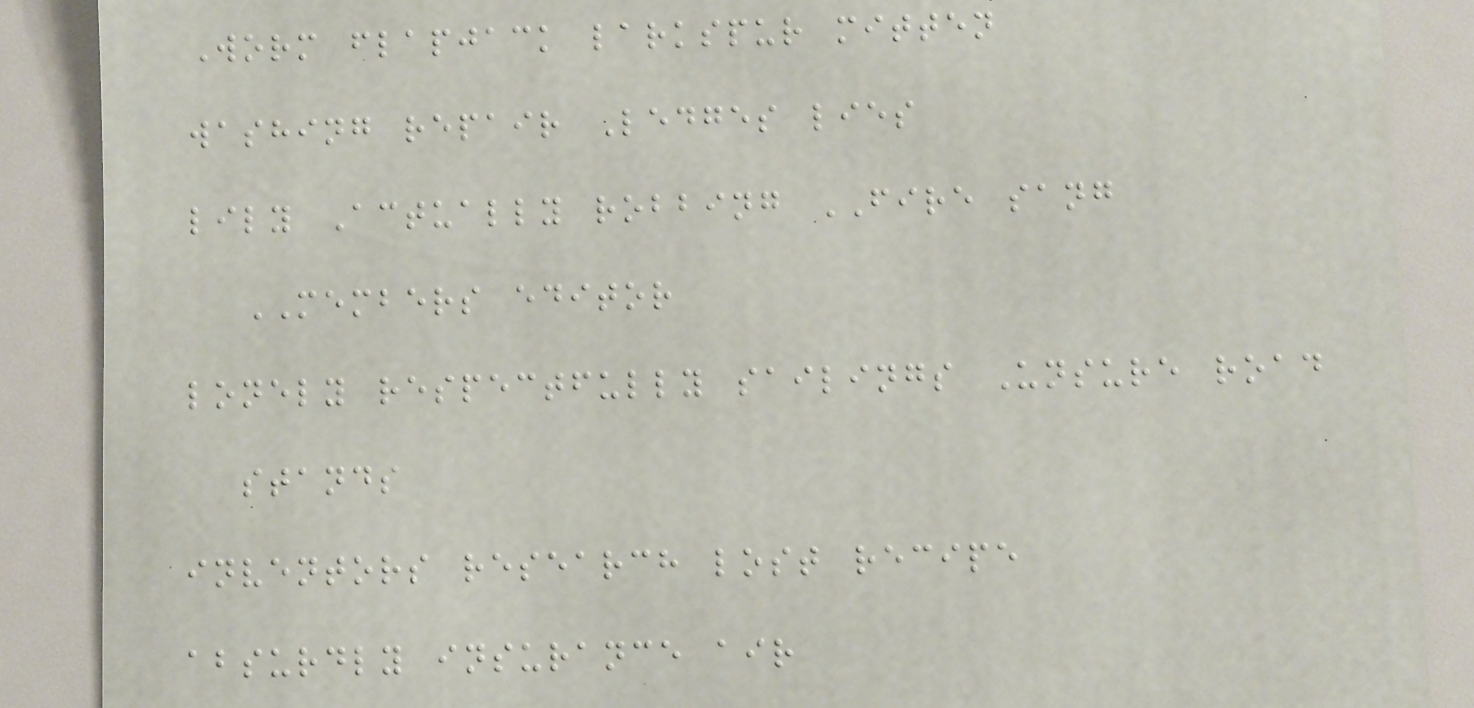Worm flapjack larkspur mitten
washing repair Ledges lies
lily Actually robbing FIRE sang
MEMBERS editor
lonely respectfully sailings Unsure road
stands
inventors research lost recipe
absurdly insurance air
